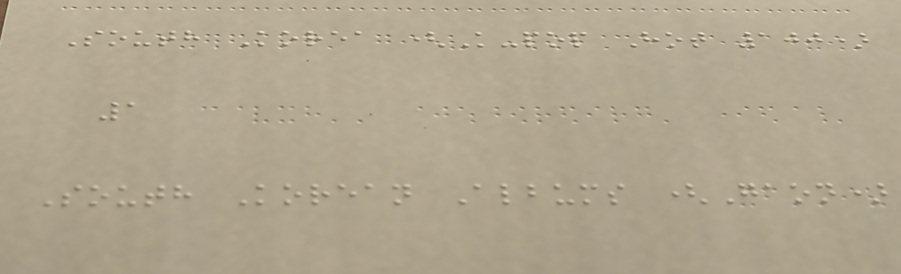South Korea (K-pop Hot 100)
1
South Korean Albums (Gaon)
